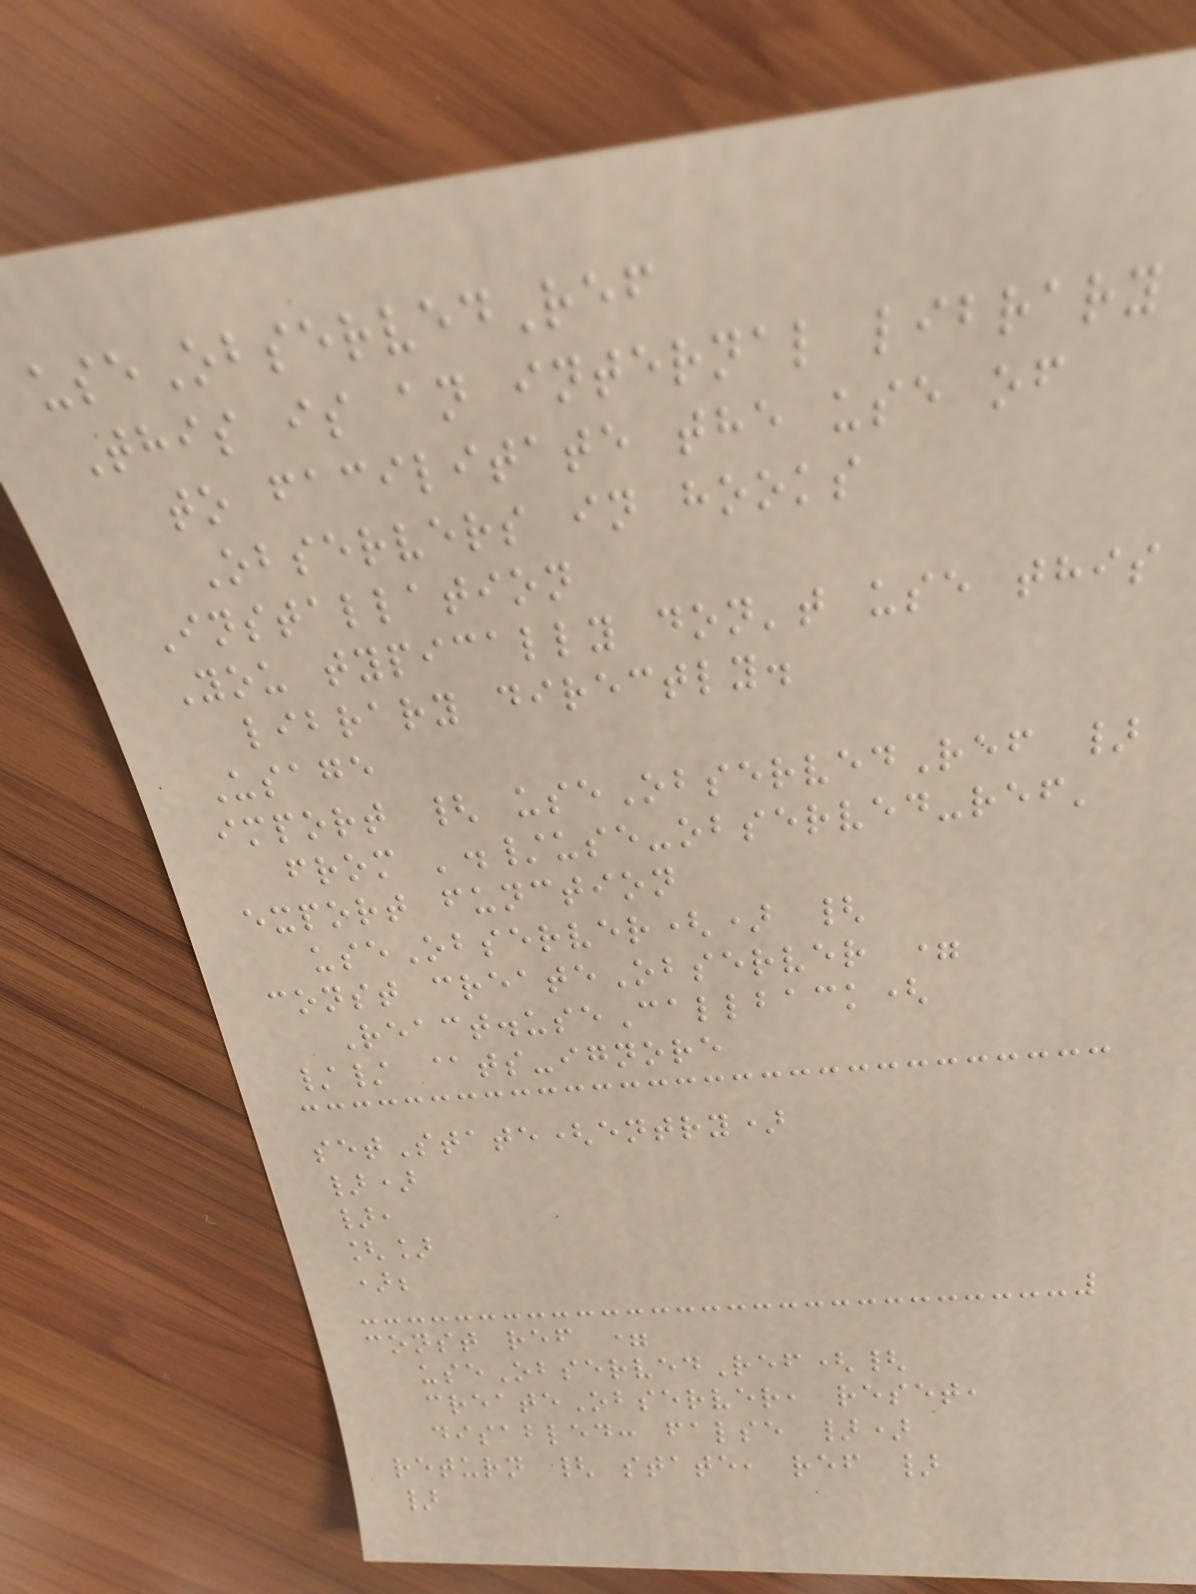useObservedRef
This is an internal library
to facilitate the use of
Observers in hooks
Installation
You typically don't use this
library directly.
Usage
import { useObservedRef }
from './use-observed-ref'
export function
useObserver() {
const createObserver =
React.useCallback(
// @ts-ignore
setState(entry)
})
},
[]
);
const ref =
useObservedRef({
createObserver, reset,
disabled: false })
return { state, ref }
}
